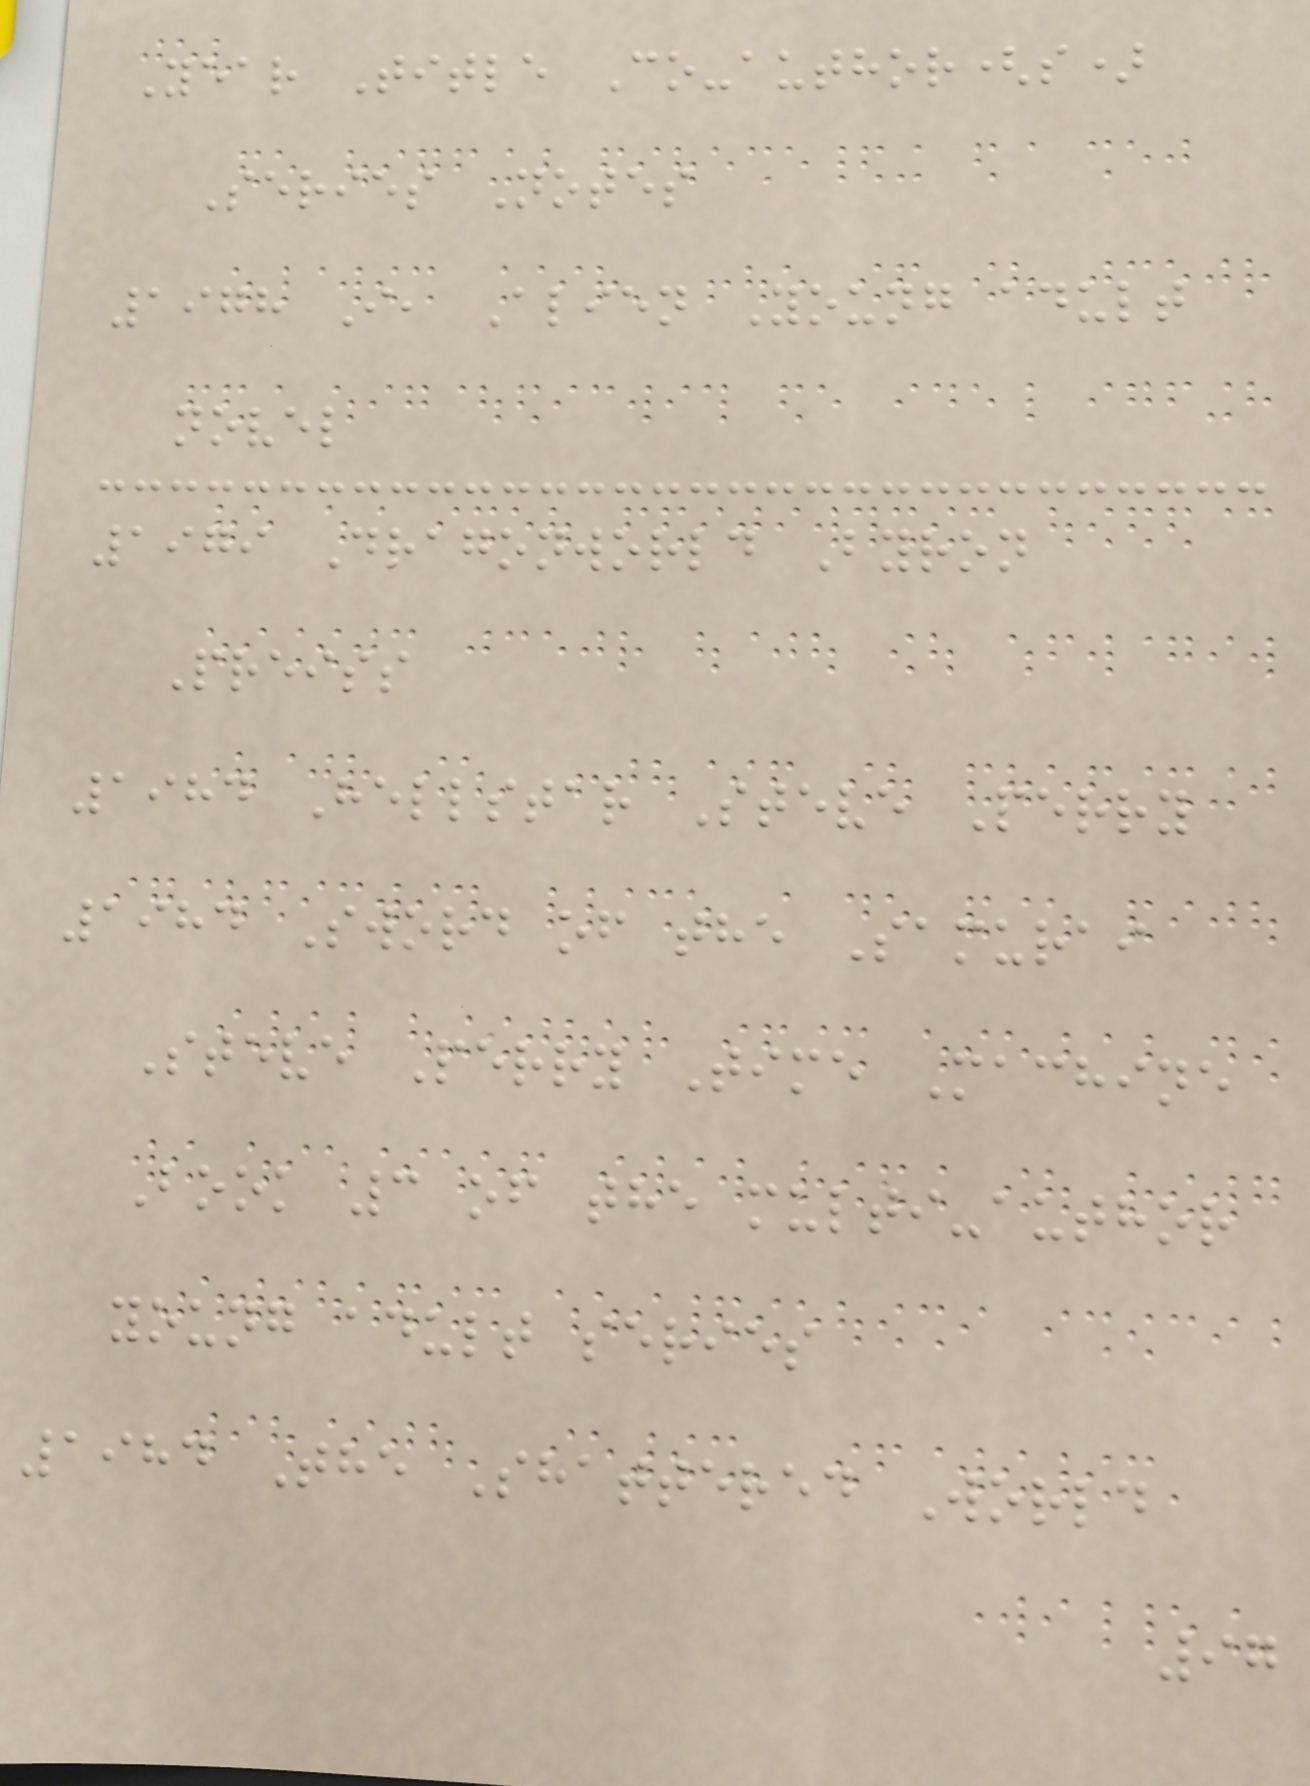Year Title Co-author(s)
Series Notes
1978 I, Alien Young adult
novel
1979 Dragonworld Byron
Preiss
1984 Hellstar Steve Perry
1984 Sword of the Samurai
Steve Perry Time Machine
Book 3 of the multi-author
young adult series
1984 The Shattered World
97
